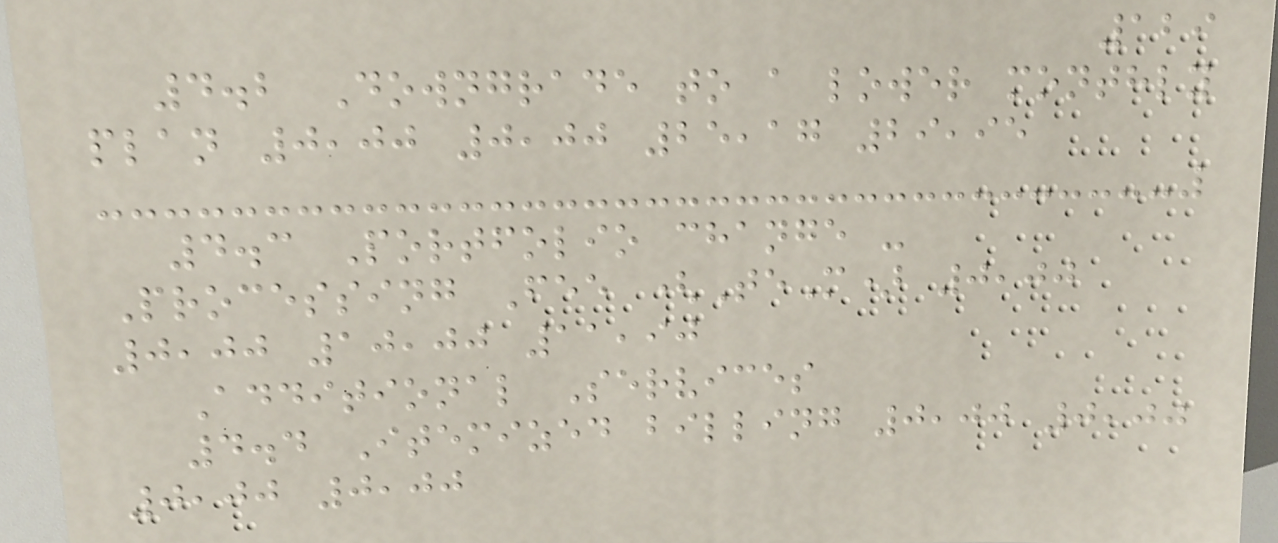129
4.2 Downgrade to a lower monthly
plan 0,00 0,00 25,17 29,95
4.3 Portfolio change -
Processing Fee (TeM) 0,00
0,00 10,00 11,90
Additional Services
4.4 Itemized billing 0,00 0,00
0,00 0,00
